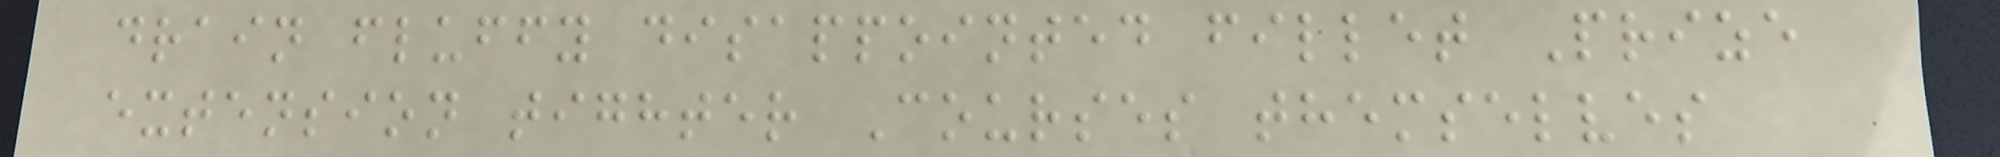drain fluffy disappointed fillet Prize
extension tighter Courses themselves
